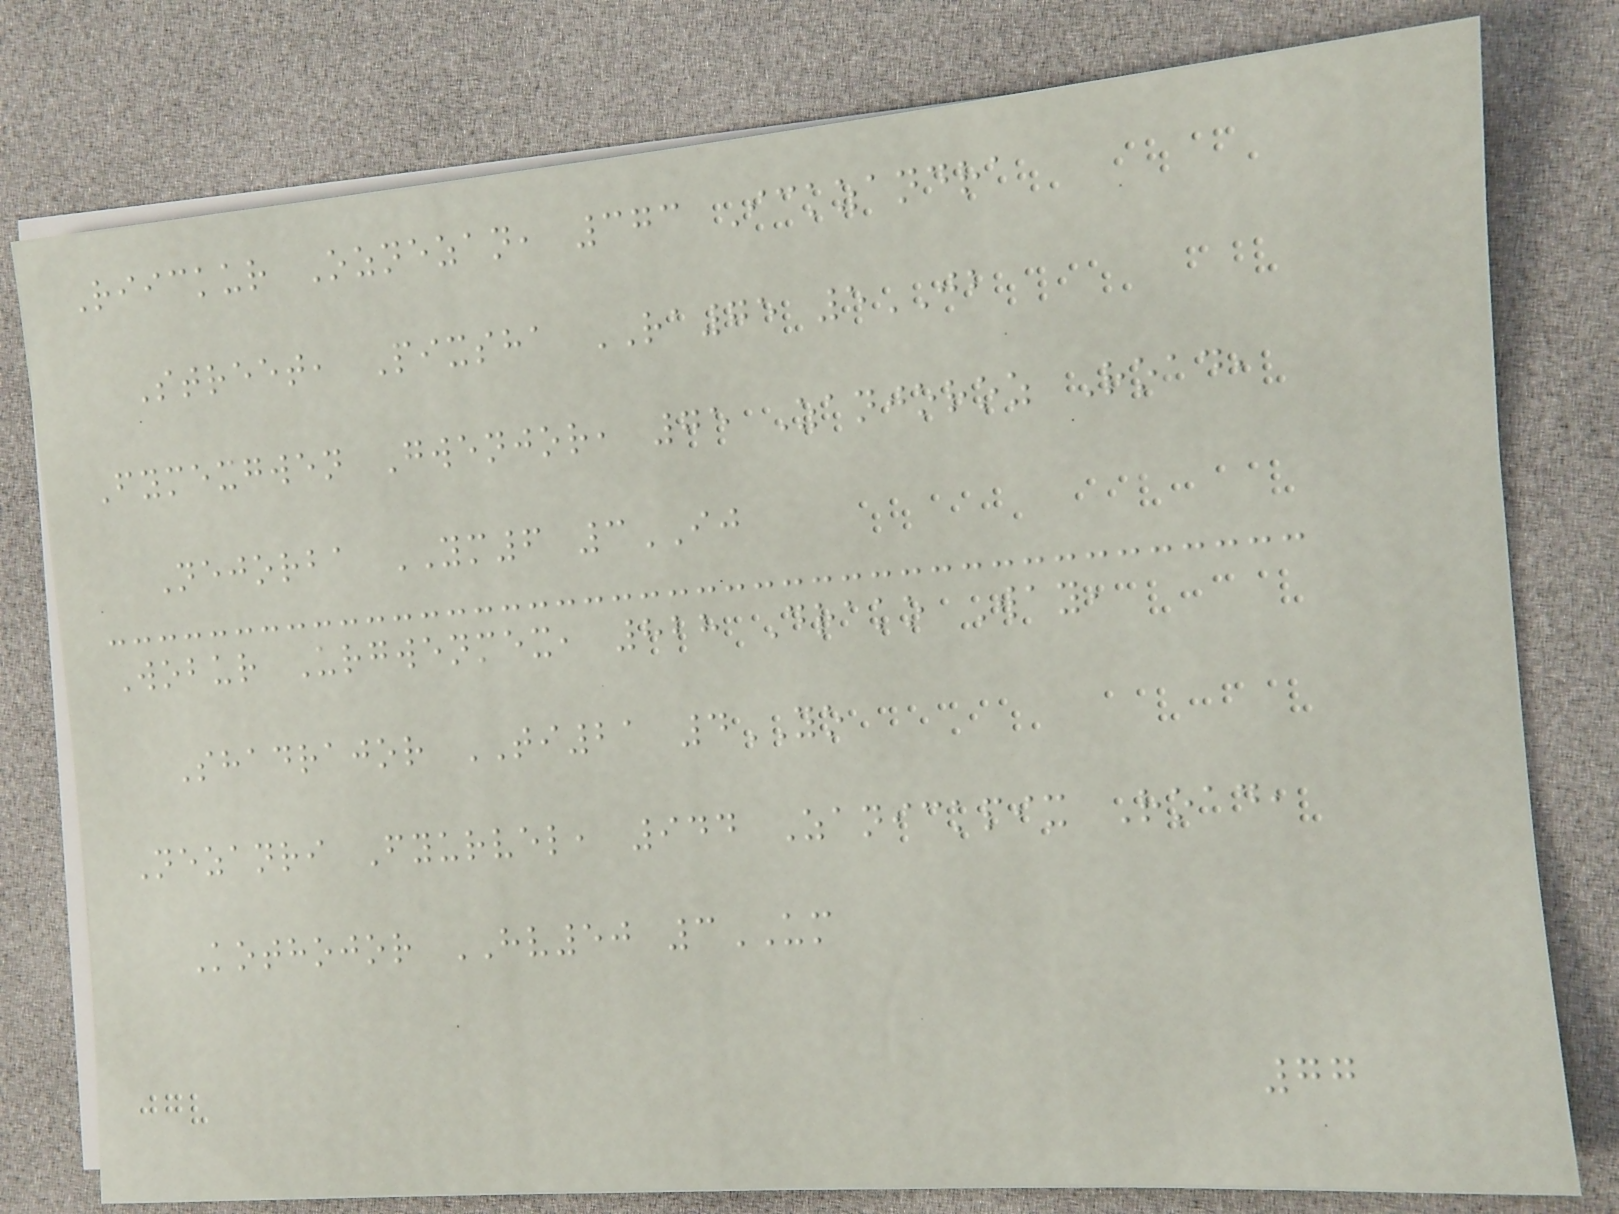Riickur Oznezan, 373 Ickzandra
Street, Pixsha RA75 5JB
Fymexgwen Gwenjor, 75 Zanjoroz Road,
Nejorba YM6 3IJ
Wobur Urgwenmex, 828 Drako Way,
Shadrajor TI21 4YO
Nezanri Fyurvel, 944 Zanickpix Road,
Kothojor HV50 3UM
77
